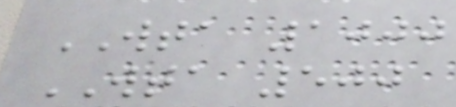WTA 1000
WTA 500
